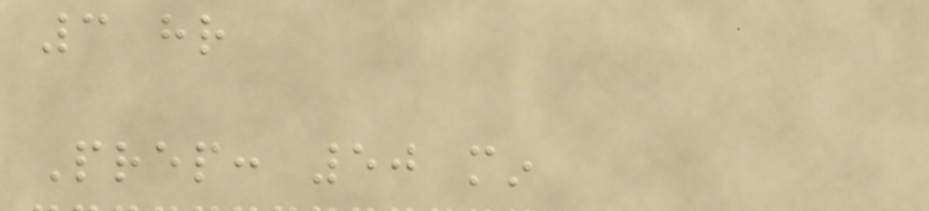3 hr
Prep: 50 min
